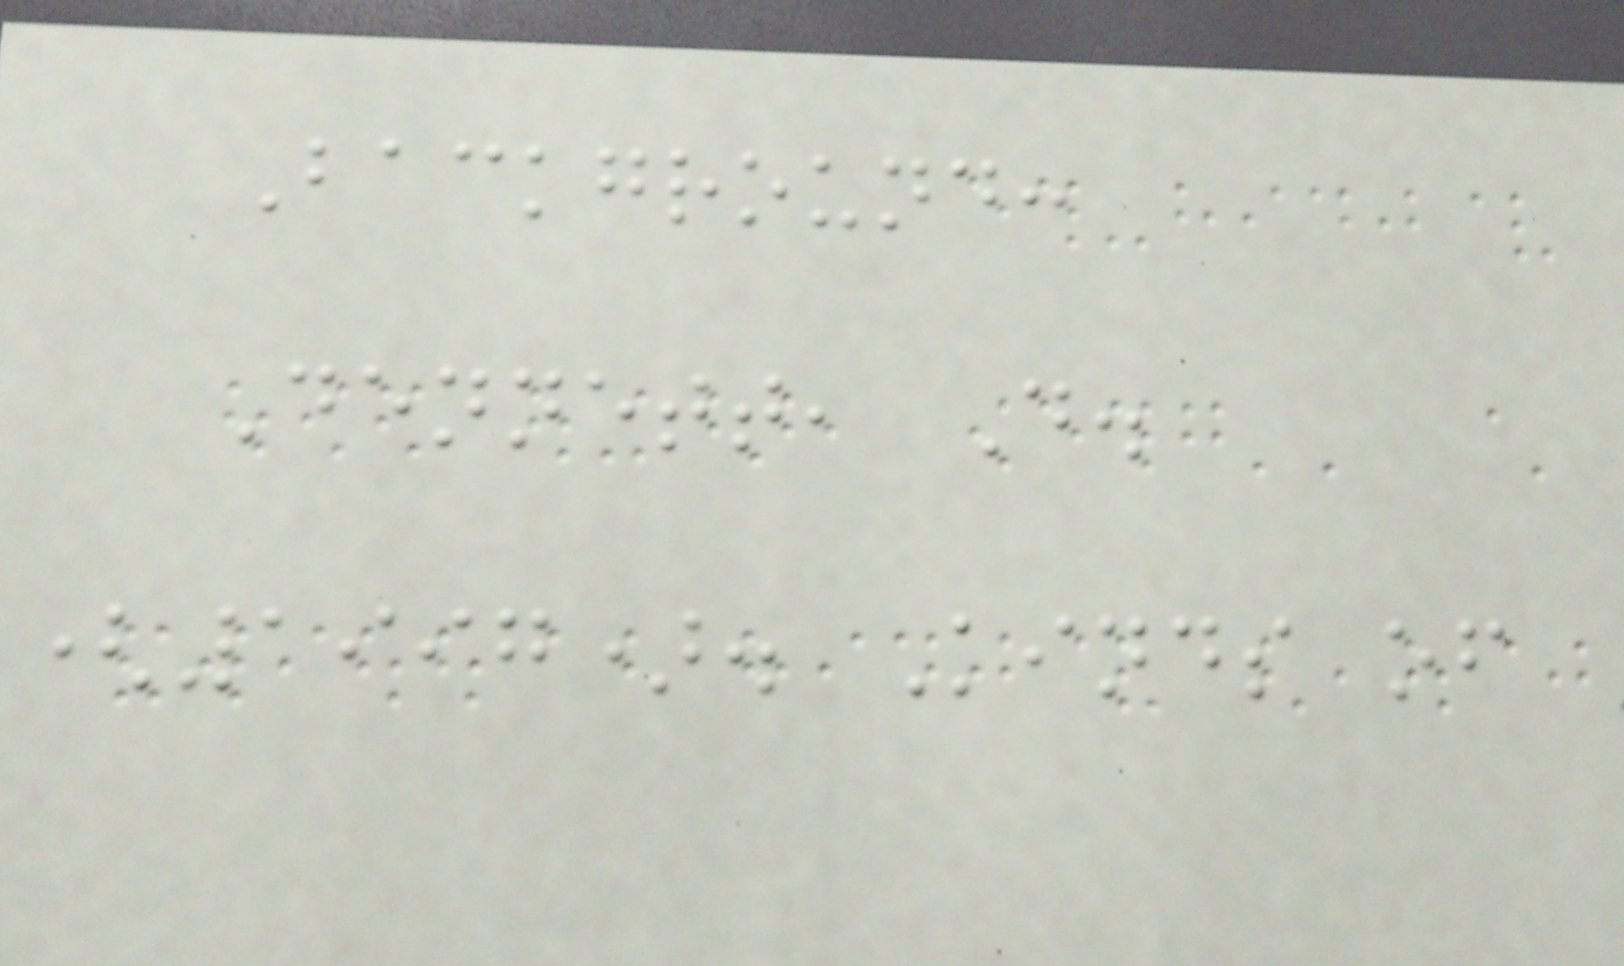Background:
Dennett, D.
(1997). Kinds of
